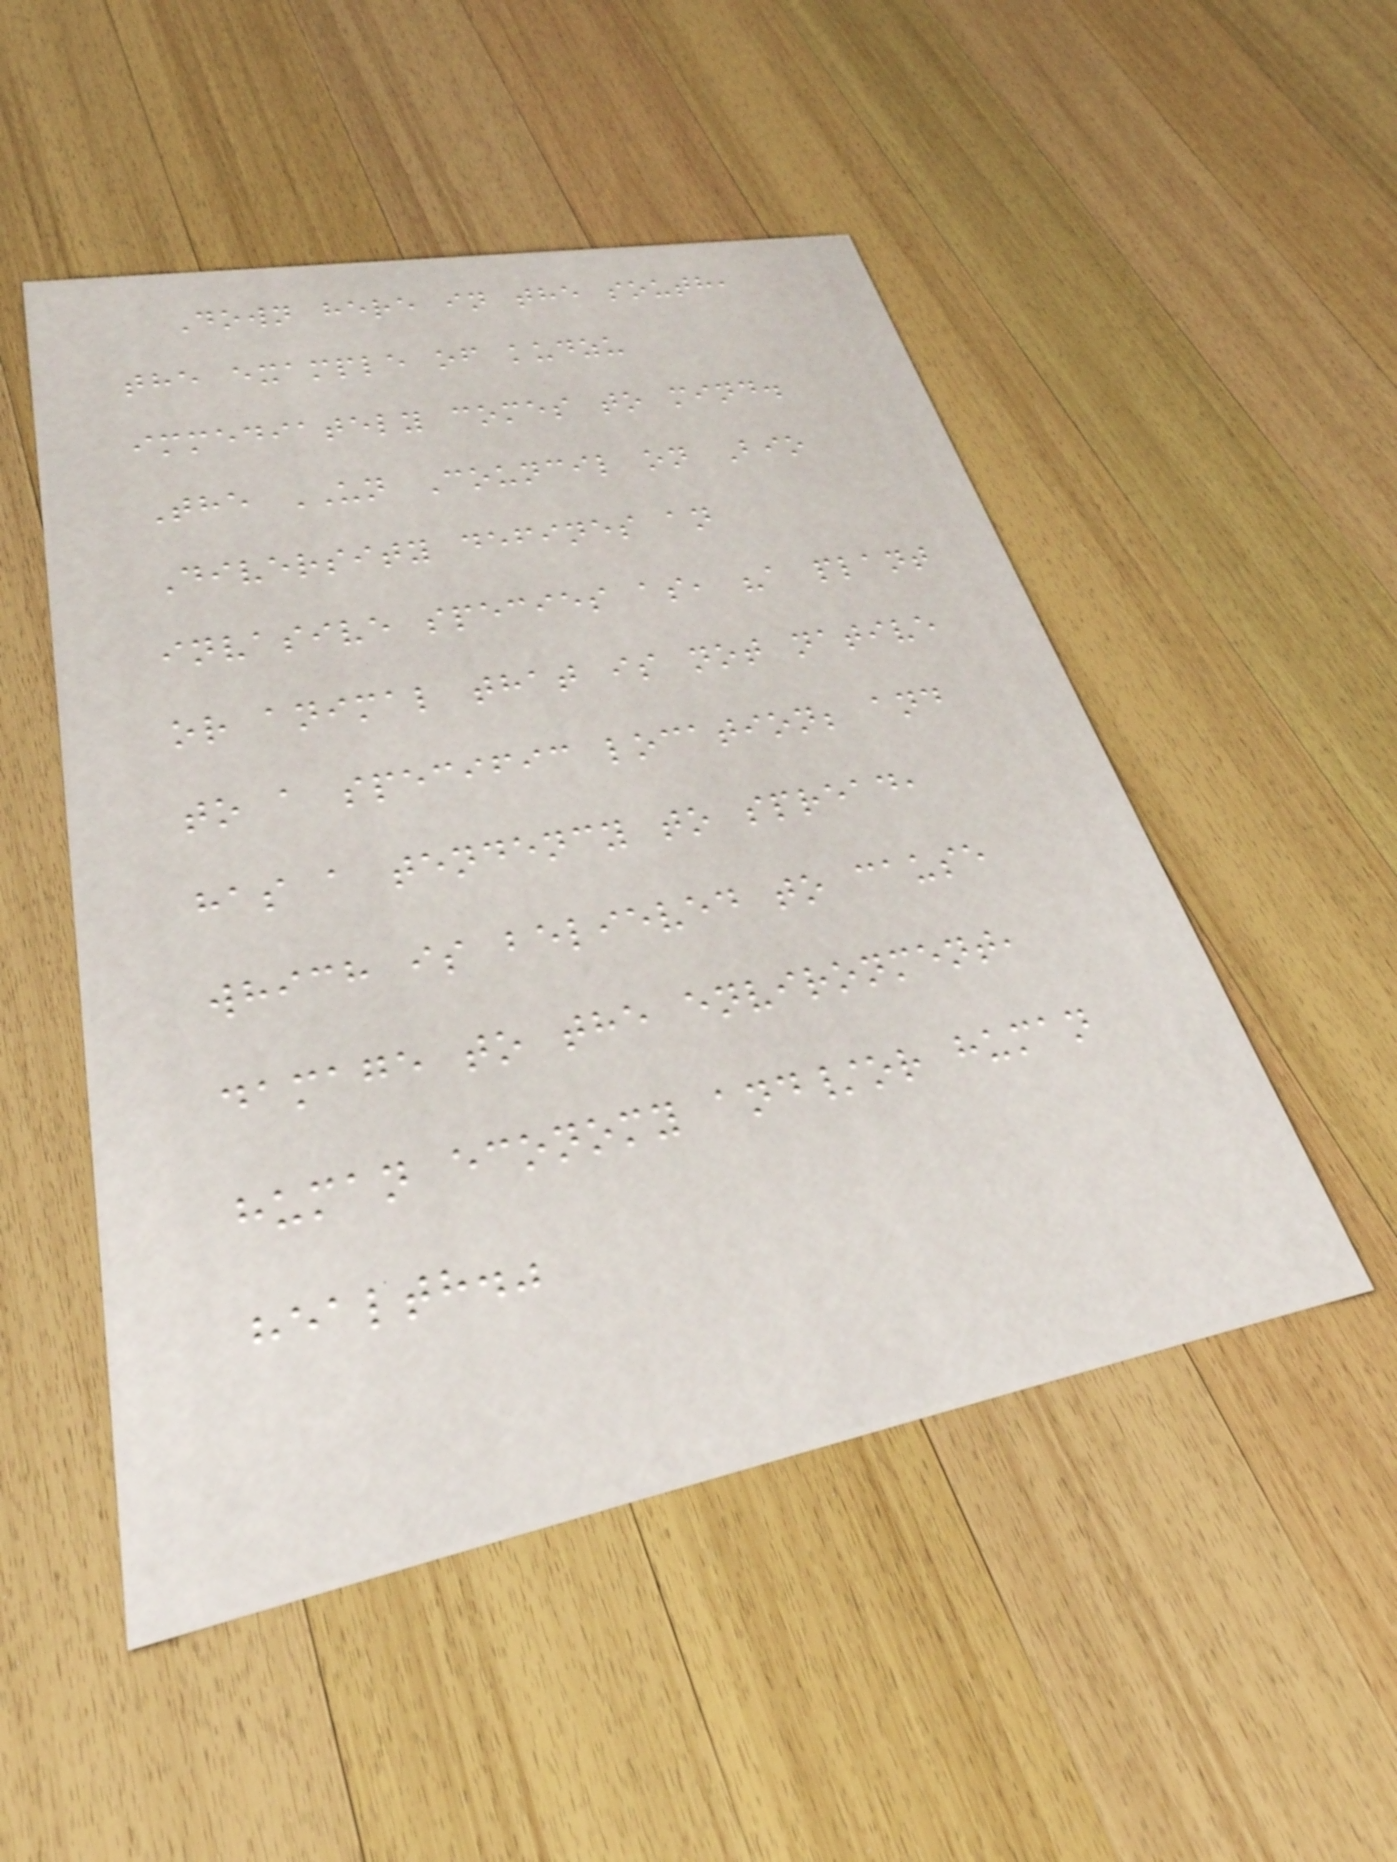Down here in the south,
the example of kudzu
immediately comes to mind.
The UN Council on Bio
Diversity defines an
invasive species as, "a plant
or animal that is not native
to a specific location; and
has a tendency to spread,
which is believed to cause
damage to the environment,
human economy and/or human
health."
